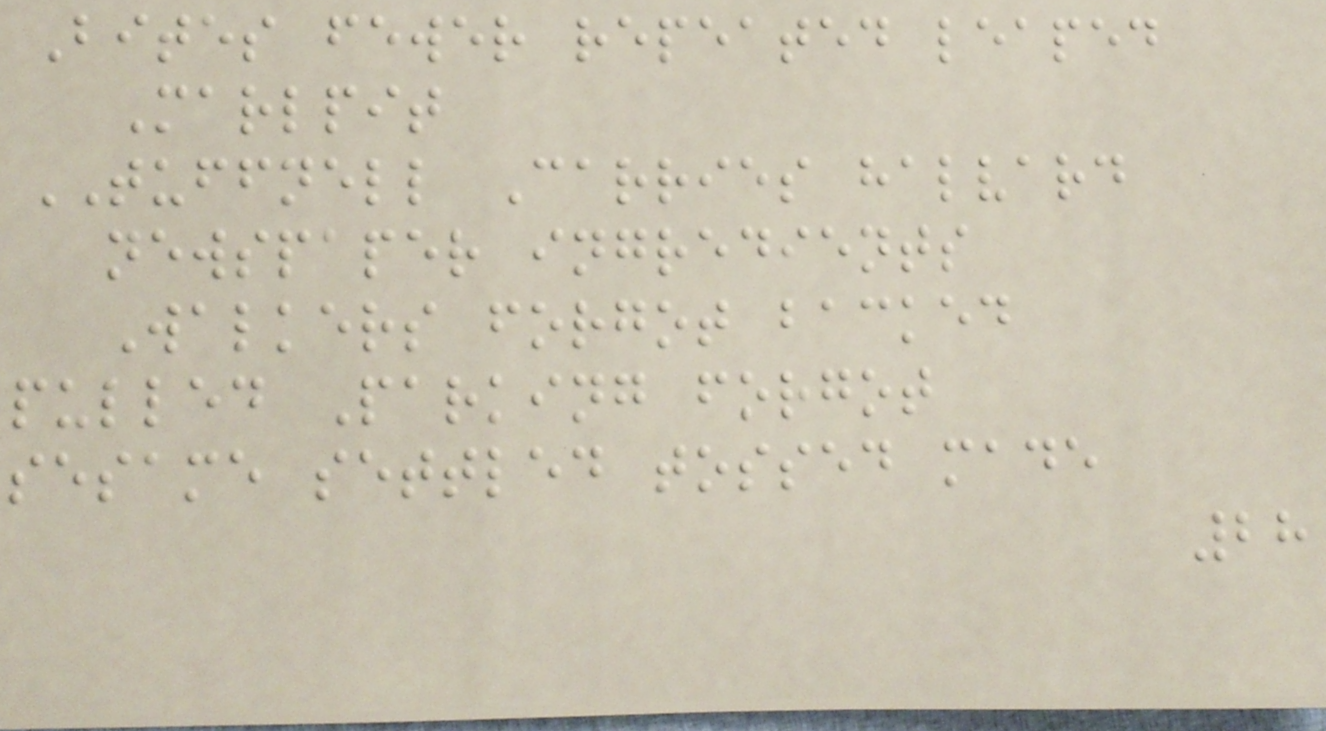Bites fewer repeated leaped
Marlpit
TUFFNELL Carries halvard
newspaper ingredients
Walkers forgot backed
pulled Parking forgot
sesame settled tossed made
28
